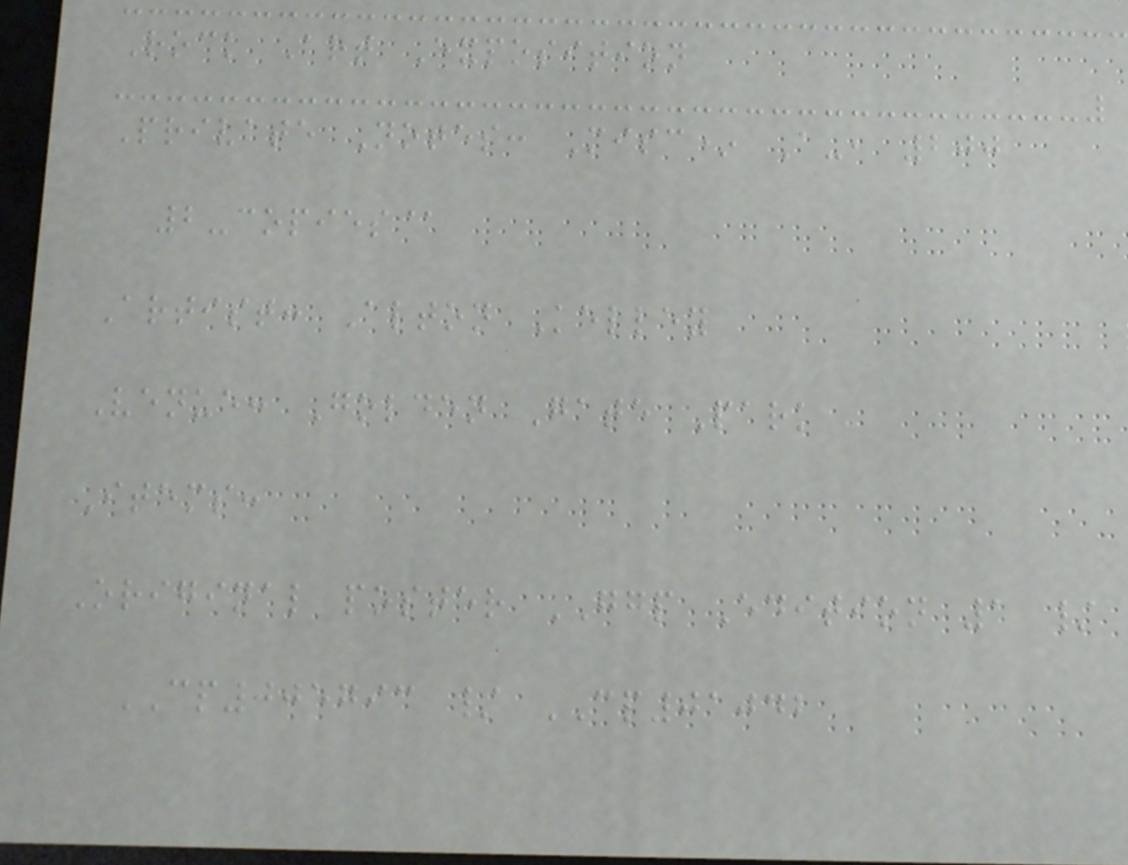Rock Art Exposition
Private Notes: Misc* A-, 200
2-copies@
Artist: Alton Kelley
Venue: Golden Gate Park
Items:
Original poster GGP Edition 1 /
CP005793 / CP01042
